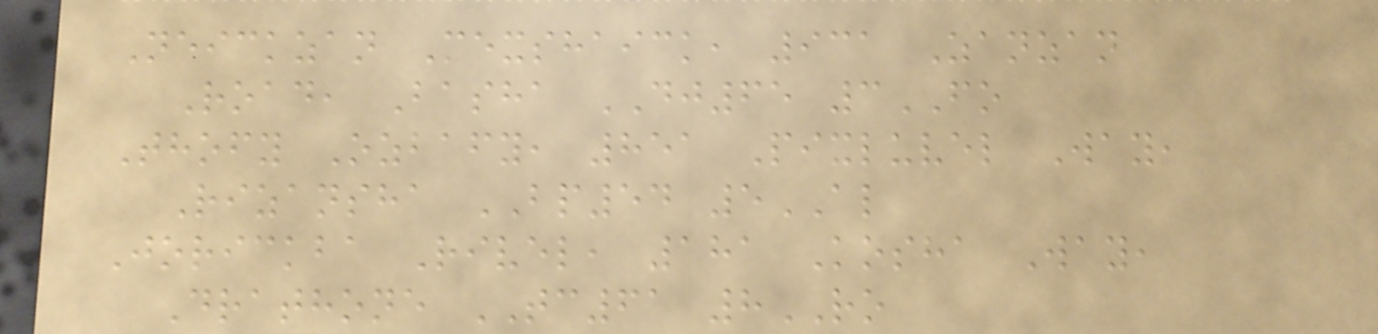Neickzan Mexshaick, 931 Zanzan
Road, Basha DJ65 3FO
Thofy Ozbafy, 851 Pixluvel Way,
Rizansha BP54 5AL
Jorickba Rivel, 181 Kosha Way,
Drathone TC61 8RO
